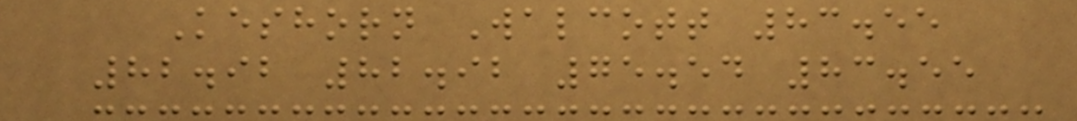Keshorn Walcott 83.55
82.92 82.92 75.54 83.55
